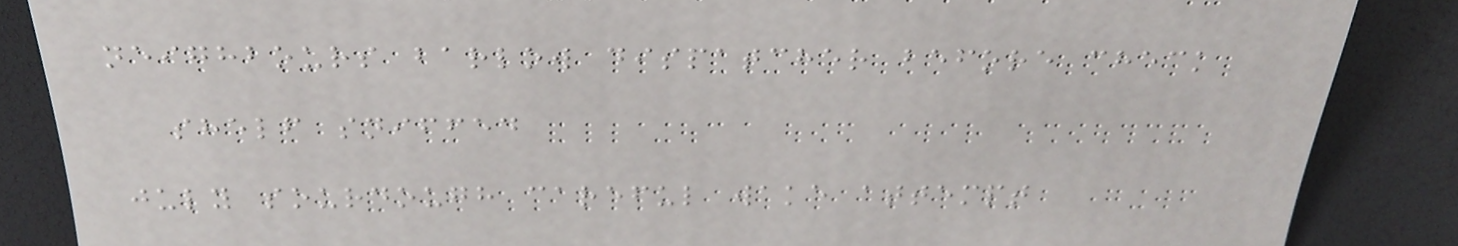neighbours barlow dispatcher before check
shelf sniffed
july sourdough careful wake attempt
